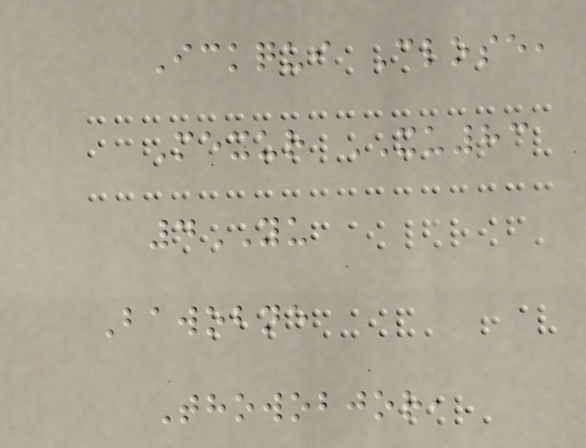Ickqui Close,
Mexur XU83
4YU
Bawobne
Thowobjor,
